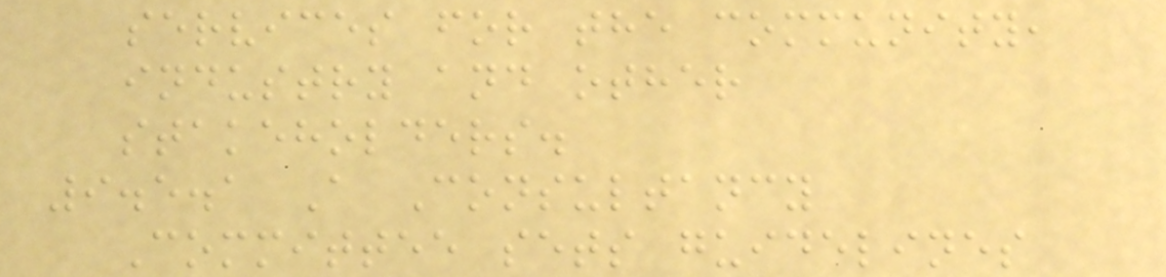services for the community,
industry and other
stakeholders.
9.5.1 A Consultancy
Committee sets guidelines
